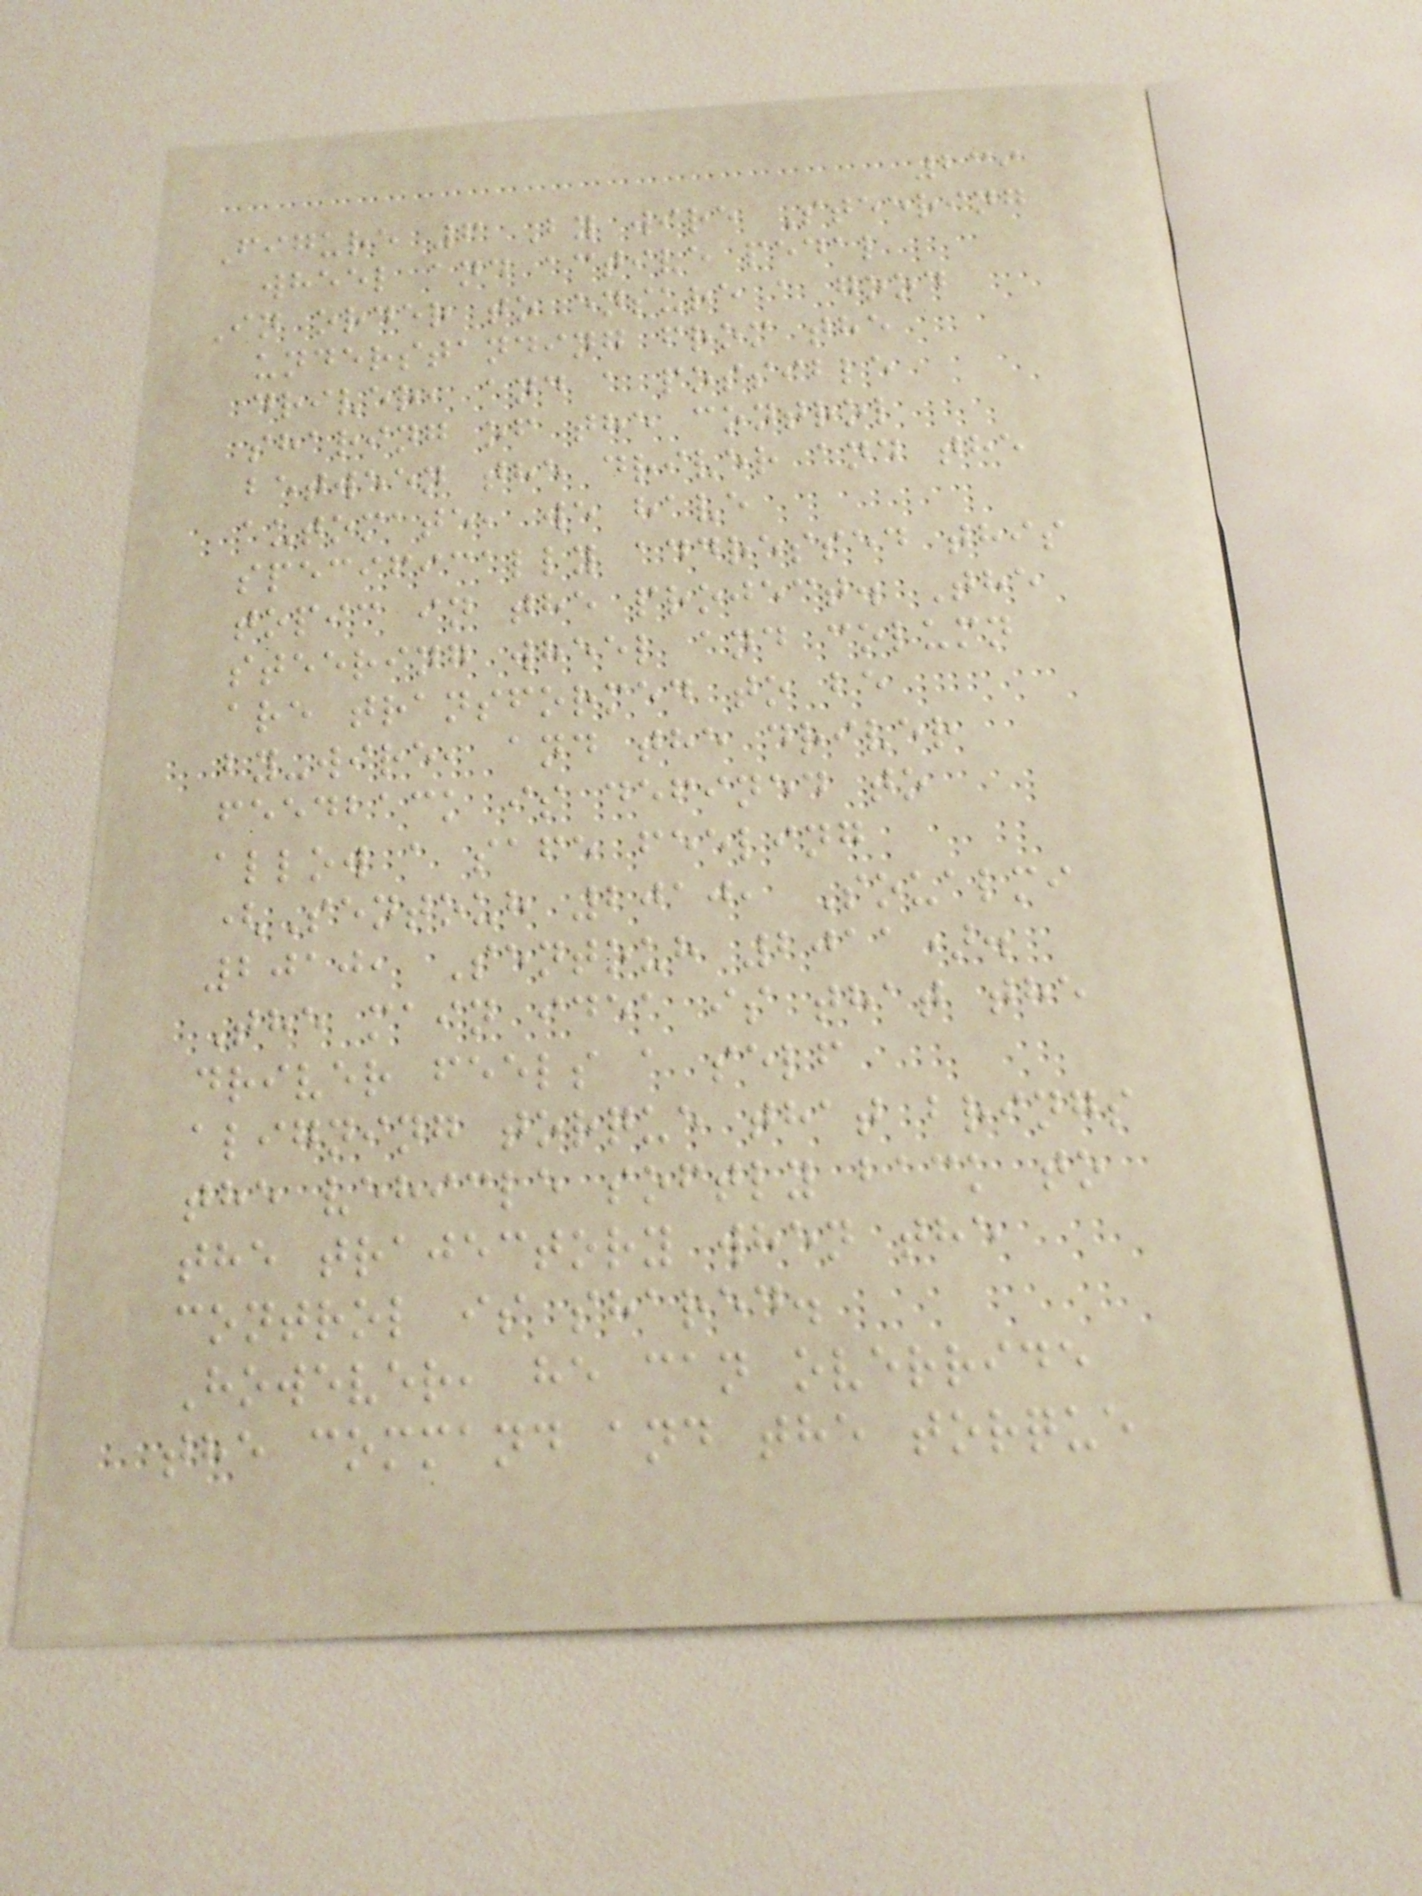239
Figure 6 By wire Steering
wheel and active pedal
In order to ensure a good
understanding from the
driver, and a possible
sharing of the control
between the driver and the
automate, we have
specifically addressed this
topic in the project. The
steering wheel and column
are transformed to be
by-wire, and the driver
feedback is defined to
allow a safe feeling
(Sentouh 2010, Soualmi
2010, Sentouh 2011).
The main idea is that the
driver feels a self
aligning torque that brings
the vehicle softly back to
the trajectory when the
control is shared.
However, he can override
the command and the torque
